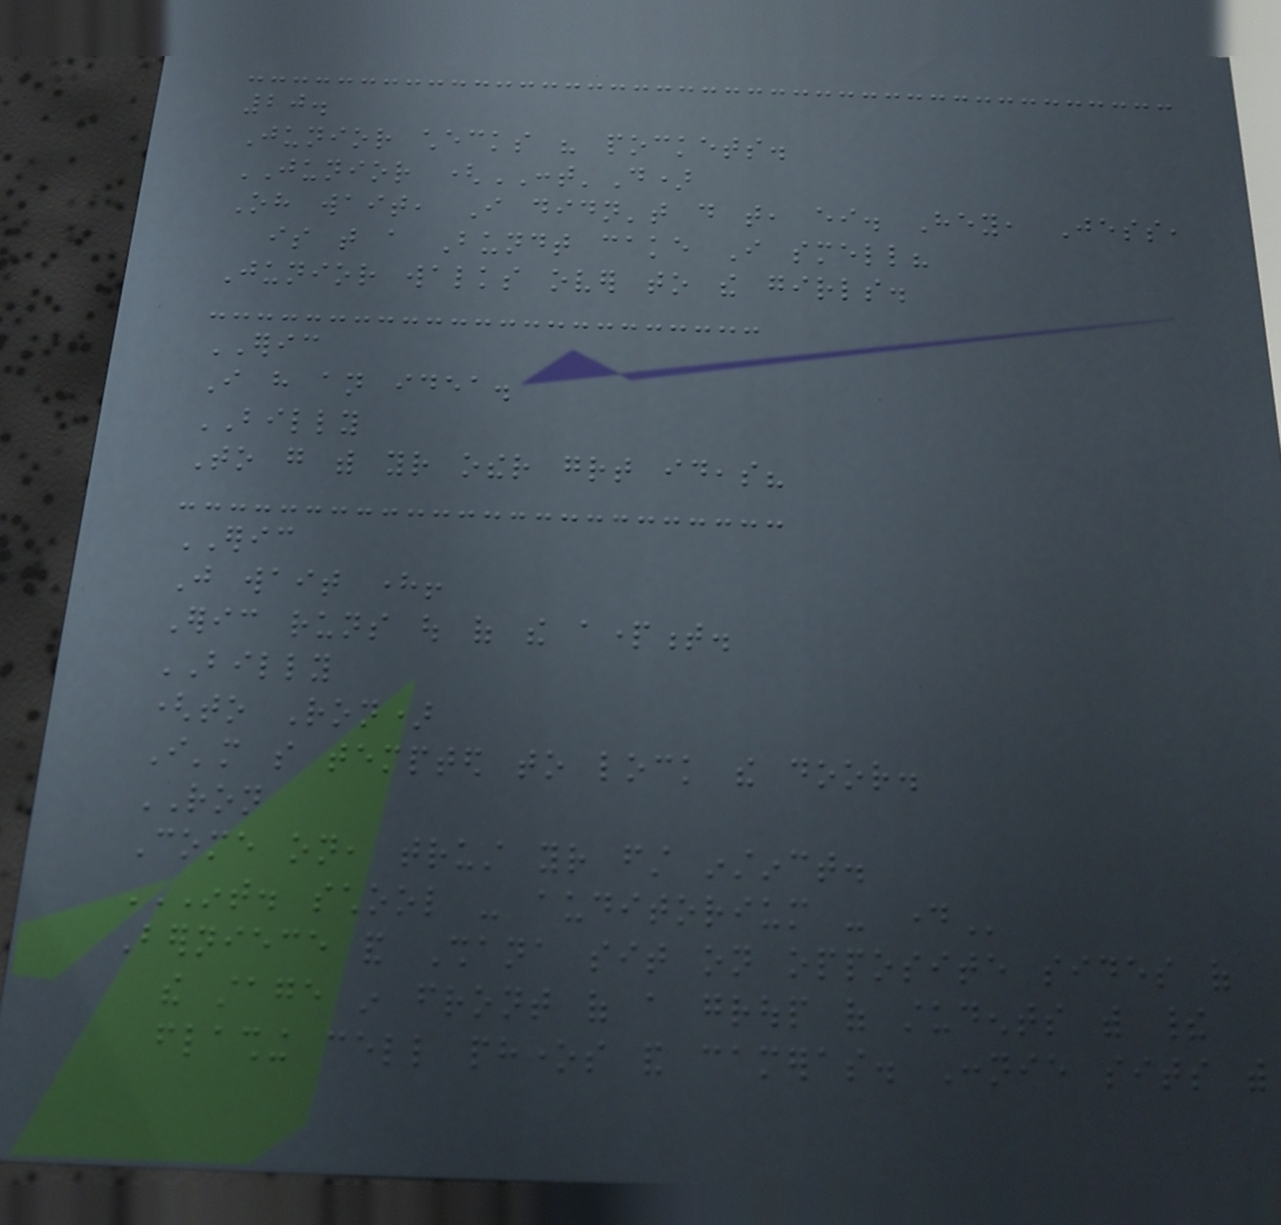20.
Junior checks his pockets.
JUNIOR (CONT'D)
Oh wait, I didn't do that, either. Hey, Jess,
is that a Bundt cake I smell?
Junior walks over to the girls.
ERIC
I have an idea.
BILLY
To go with your other great ideas?
ERIC
Just wait here!
Eric runs out of the apartment.
BILLY
(to Ron)
I'm so tempted to lock the door.
RON
Come on, trust your first instinct.
INT. SCHOOL - AUDITORIUM - DAY
Berniece and Shana sit on opposite sides of
the stage in front of a group of students with their
flashing cell phones and cameras. Connie sits with
